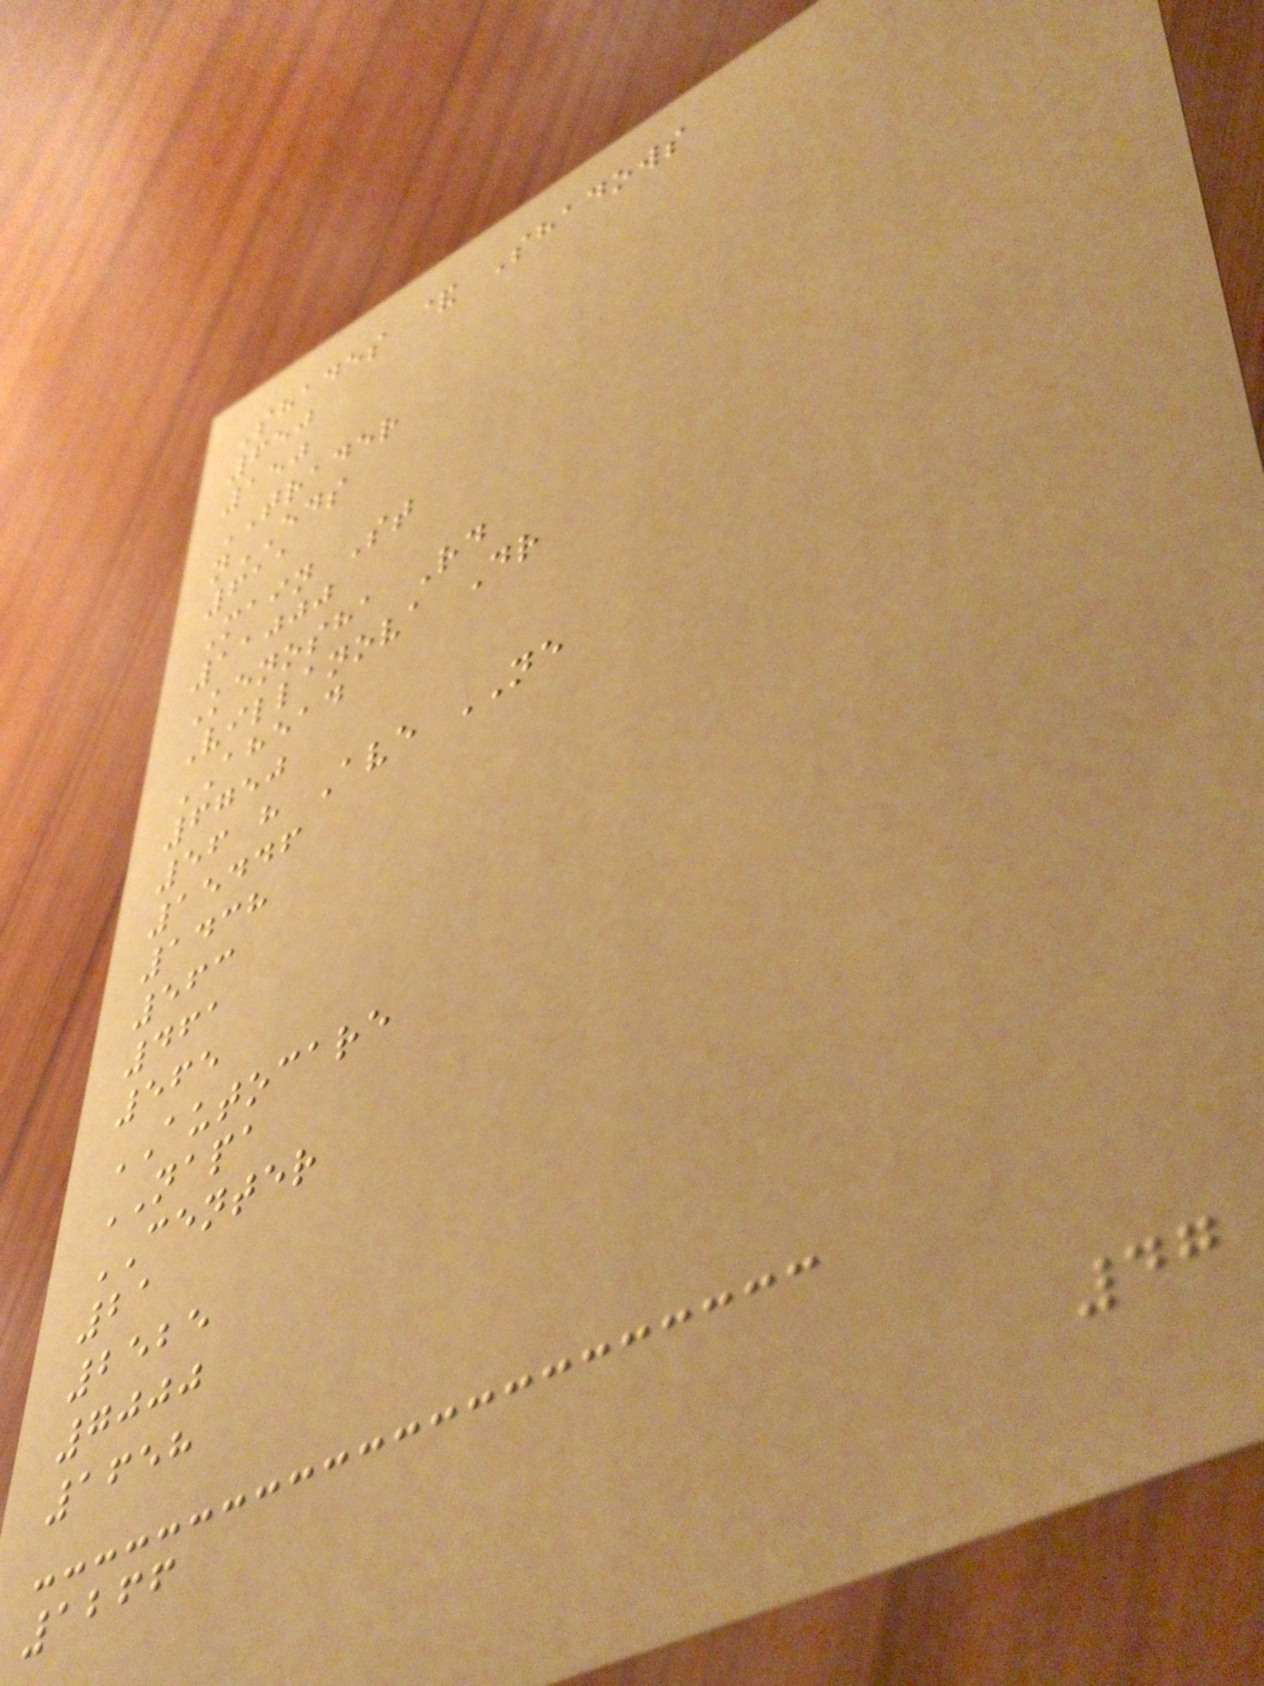Shades & Shadows
650
150
TRADER
nEDS
611
Main St
11000
Kenosha Rd
Villanova Dr
AHEAD
6750
56 h Ave NE
15446
1438
563
461
565
AUTOCARE
NAPA
CENTER
21
2525
7000
1658
1266
47
